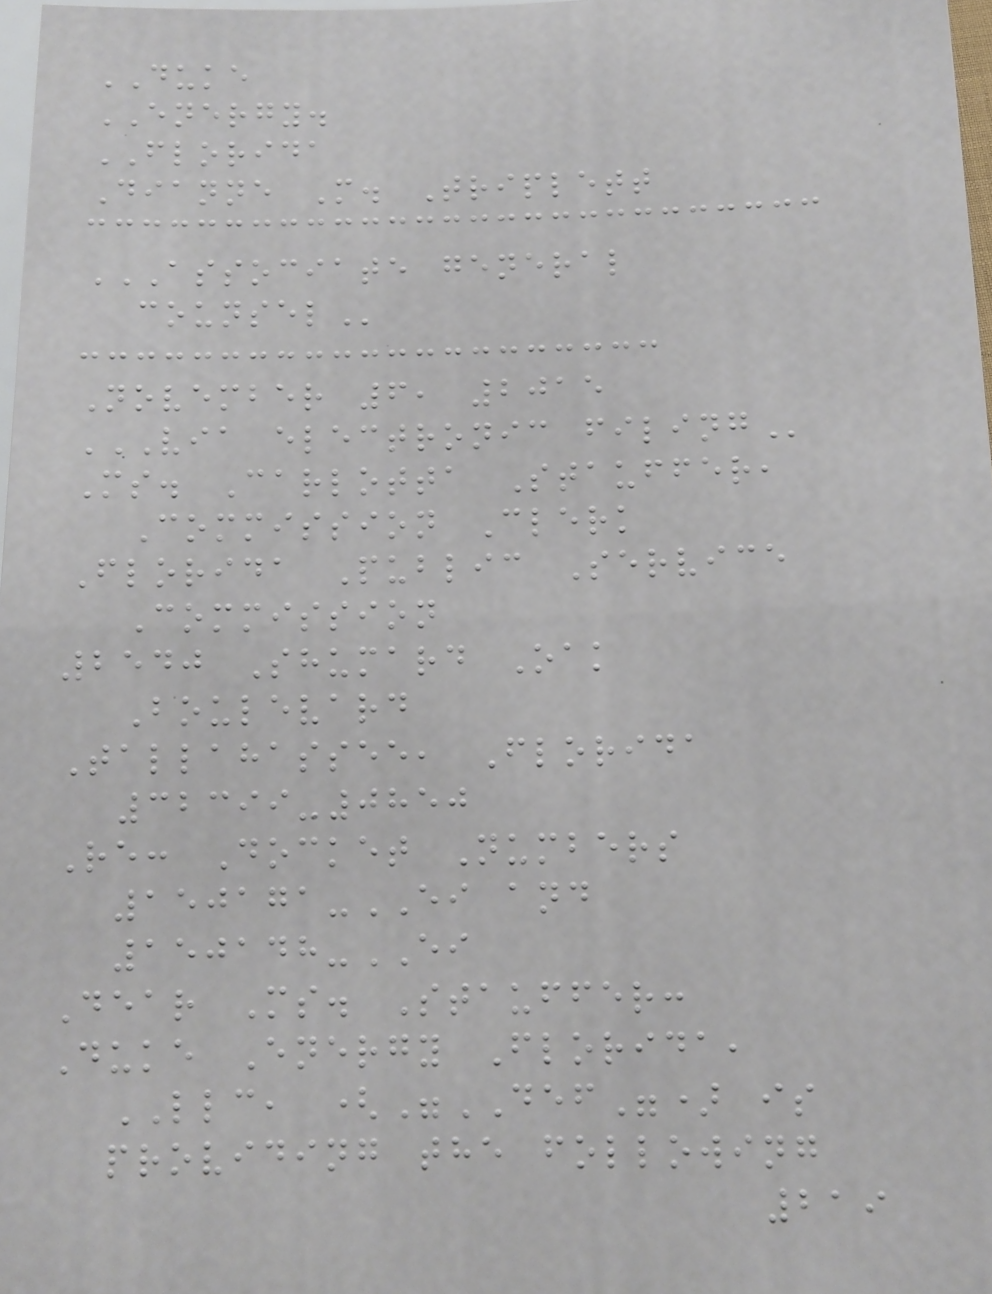DUKE
ENERGY.
FLORIDA
Dianne M. Triplett
ASSOCIATE GENERAL
COUNSEL
November 6, 2015
VIA ELECTRONIC FILING
Ms. Carlotta Stauffer,
Commission Clerk
Florida Public Service
Commission
2540 Shumard Oak
Boulevard
Tallahassee, Florida
32399-0850
Re: Docket Numbers
150171-EI and
150148-EI
Dear Ms. Stauffer:
Duke Energy Florida,
LLC, ("DEF") is
providing the following
219
